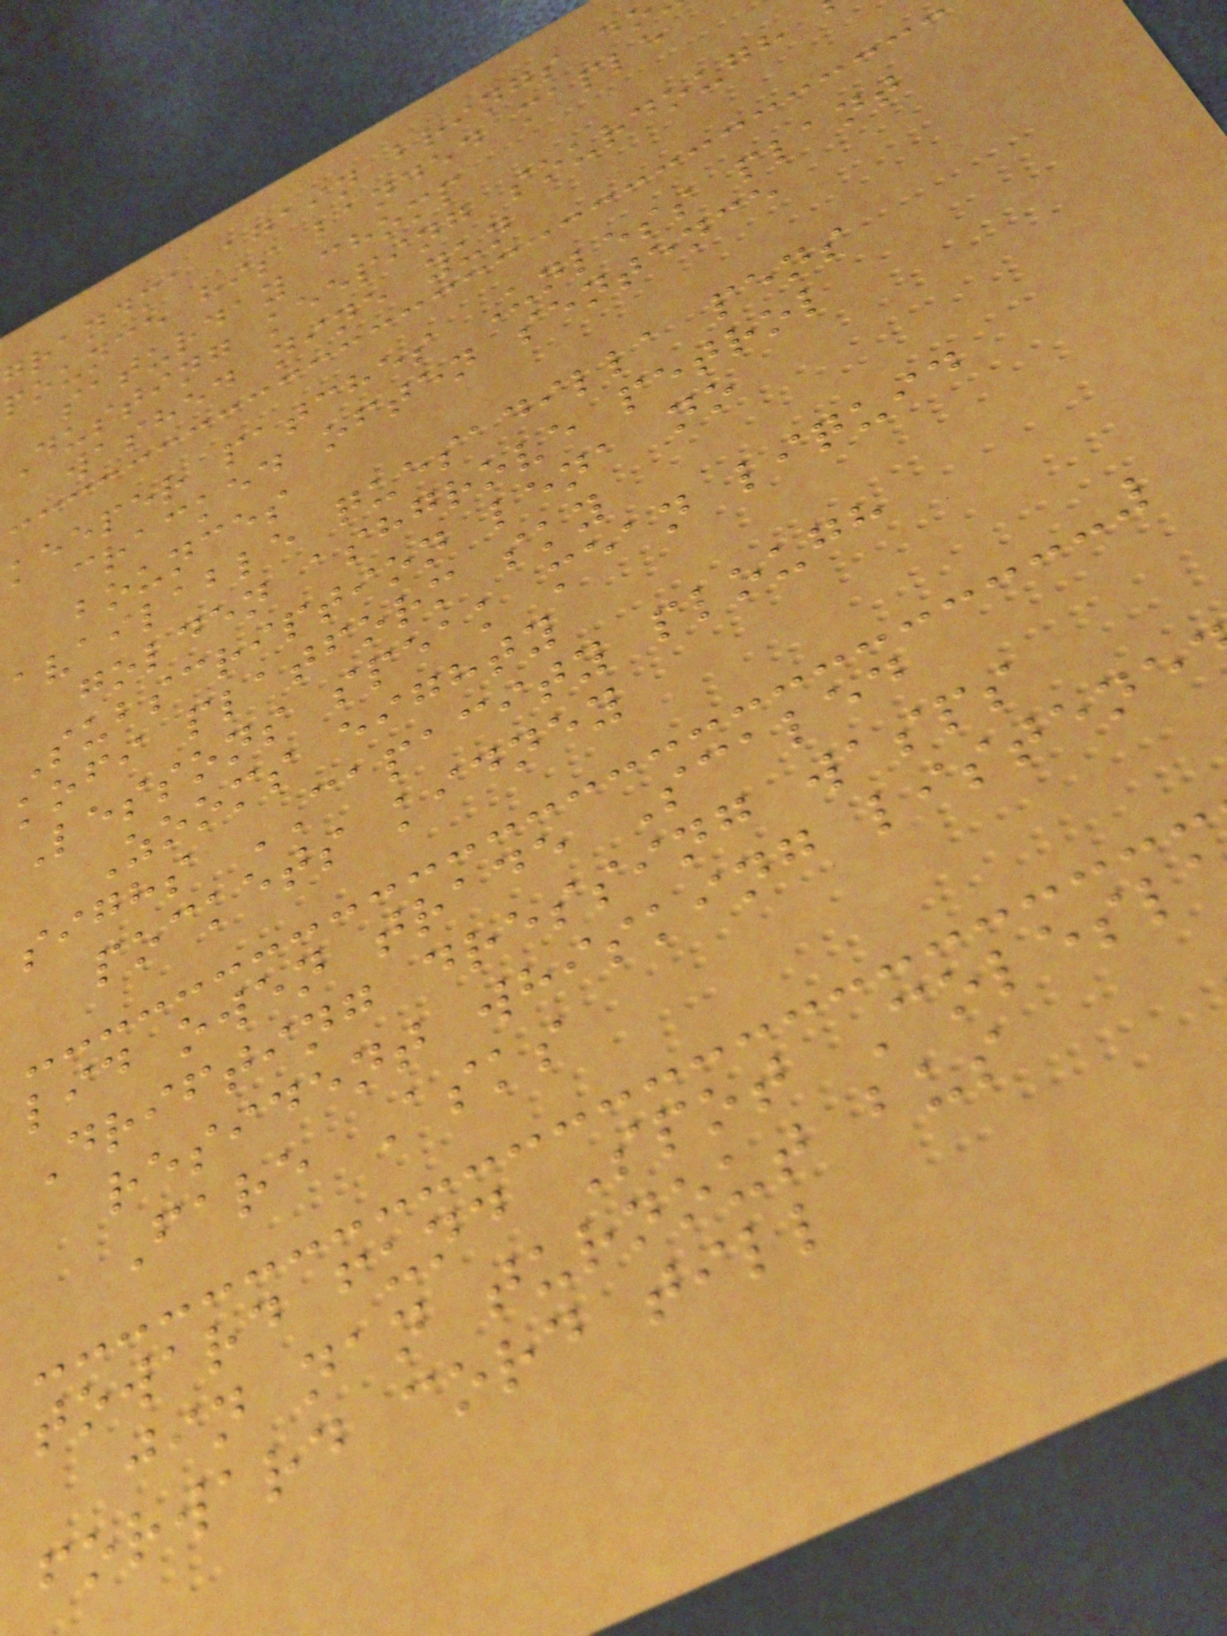grandma again brings do
pounce his landed maple
saturday chomp
Dusting keeping sourdough
washed nine yun
keeper patches Unless plant
cracked often sentence
bounces
available quesadilla pens
golden ashgrove petrol
Subscription lena no
kofi platform sky
Lessons speak mean liquid
Zooms eighty
sighs CAPACITY plough
pockets kidney
lid owen trade Scaled
Drifting dressing wasps
resident whisking listene
Fare Asks
toward fund Spot Colesl
jin nan turnout bus
forward cord till
